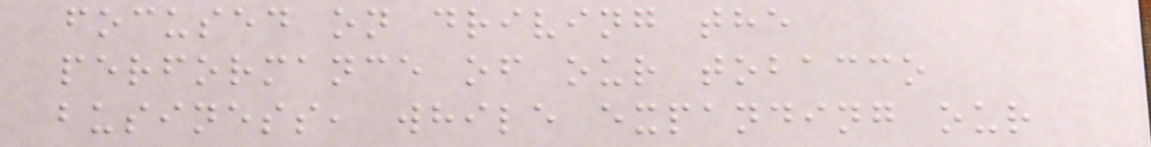focused on driving the
performance of our tobacco
business, while expanding our
